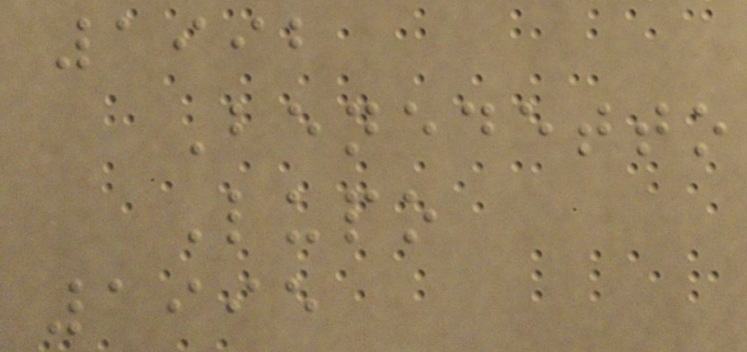1992
Benedetto
Lupo
1995
